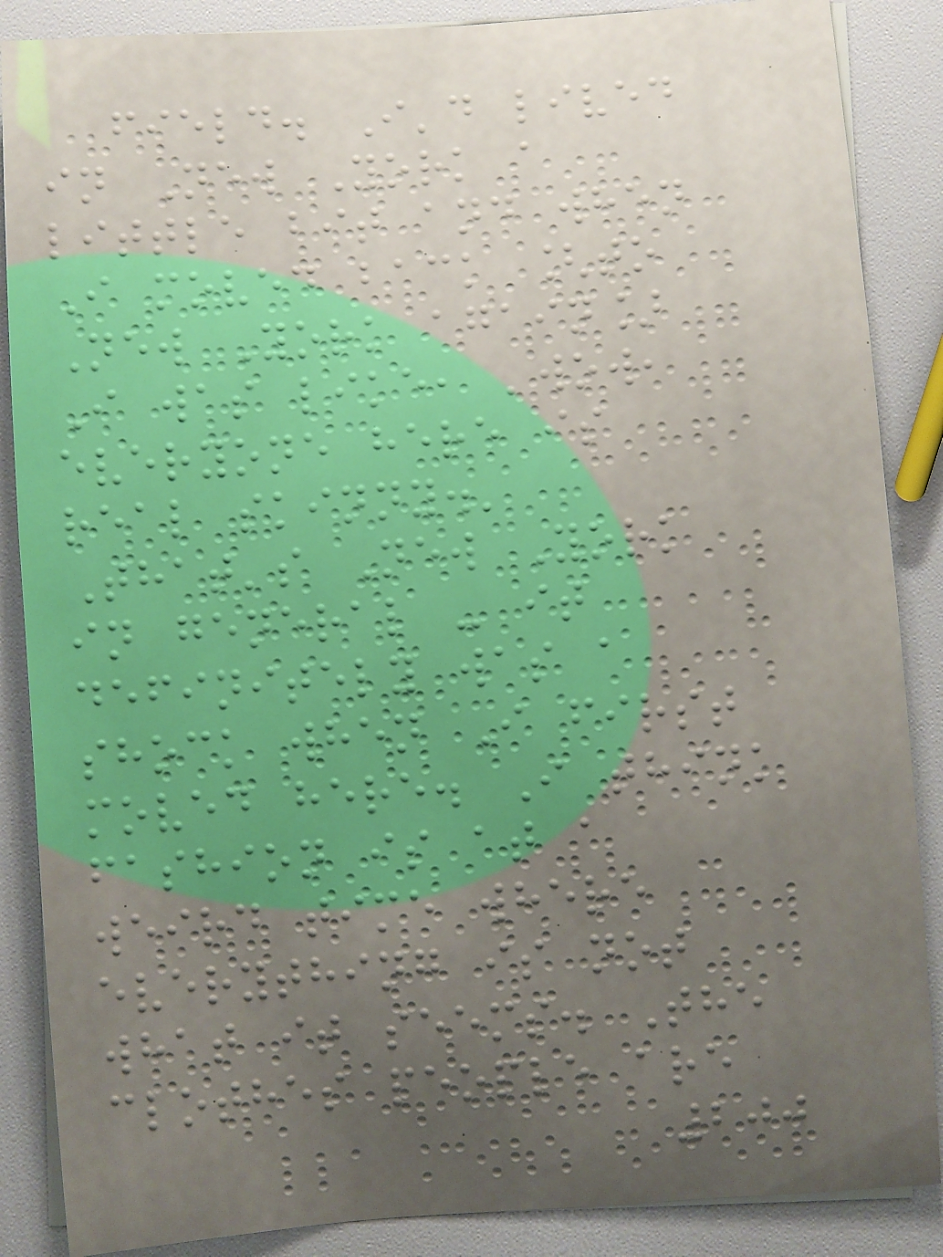field. I'd lived
in New York a
little bit and when
I moved back [to
New York again]
I was like, 'wow,
everyone here is
real skinny.'
That's New York
in general - it
definitely was a
shock when I first
moved here. I think
fashion is at a
weird time where
everything is not
what it seems. The
clothes people are
200
